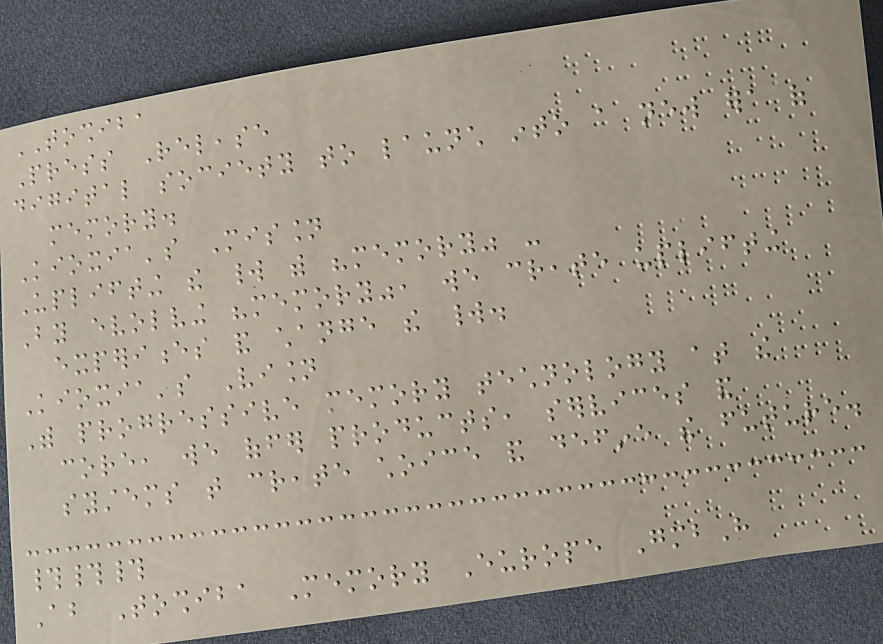TOSHIBA
Press Release
digital society to launch into a new era of
memory.
Kioxia's Mission
Uplifting the world with "memory" -
By evolving "memory", we create uplifting
experiences and change the world.
Kioxia's Vision
With progressive memory technology at the
core, we offer products, services and
systems that create choice and define the future.
###
About Toshiba Memory Europe GmbH
